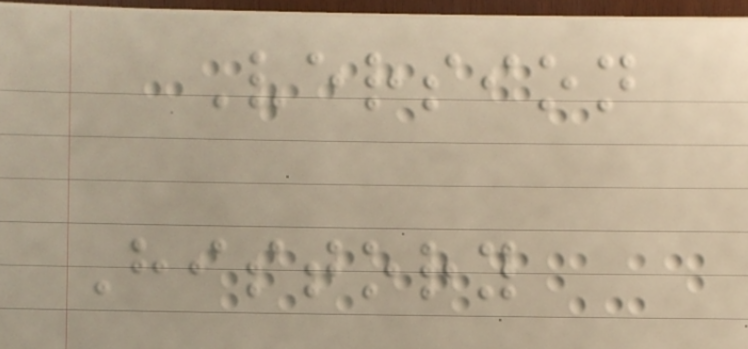Version
History
